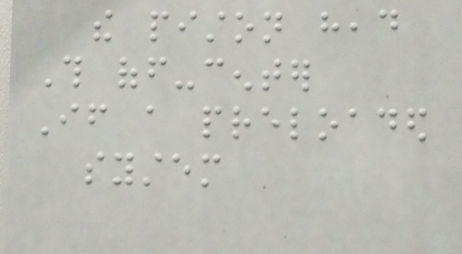the piston head
This off-center
If a preloaded
system
